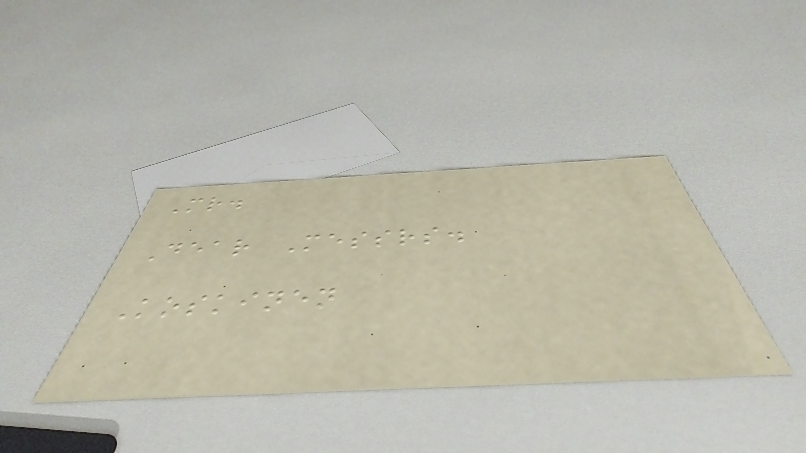Mr.
Dear Messrs.
Koskinen
